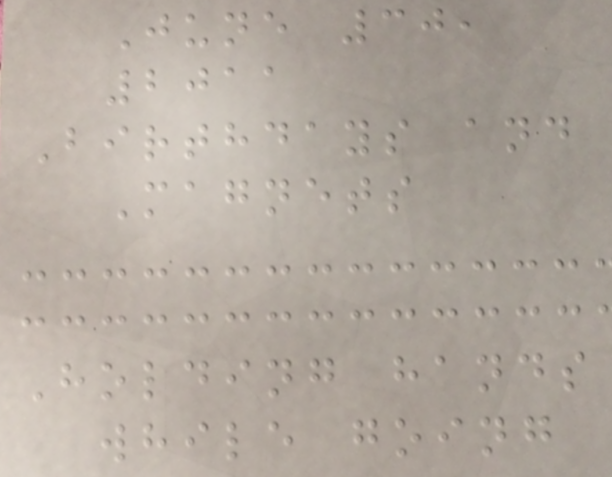June 30,
2011
Birthdays and
Magnets
Holding hands
while going
